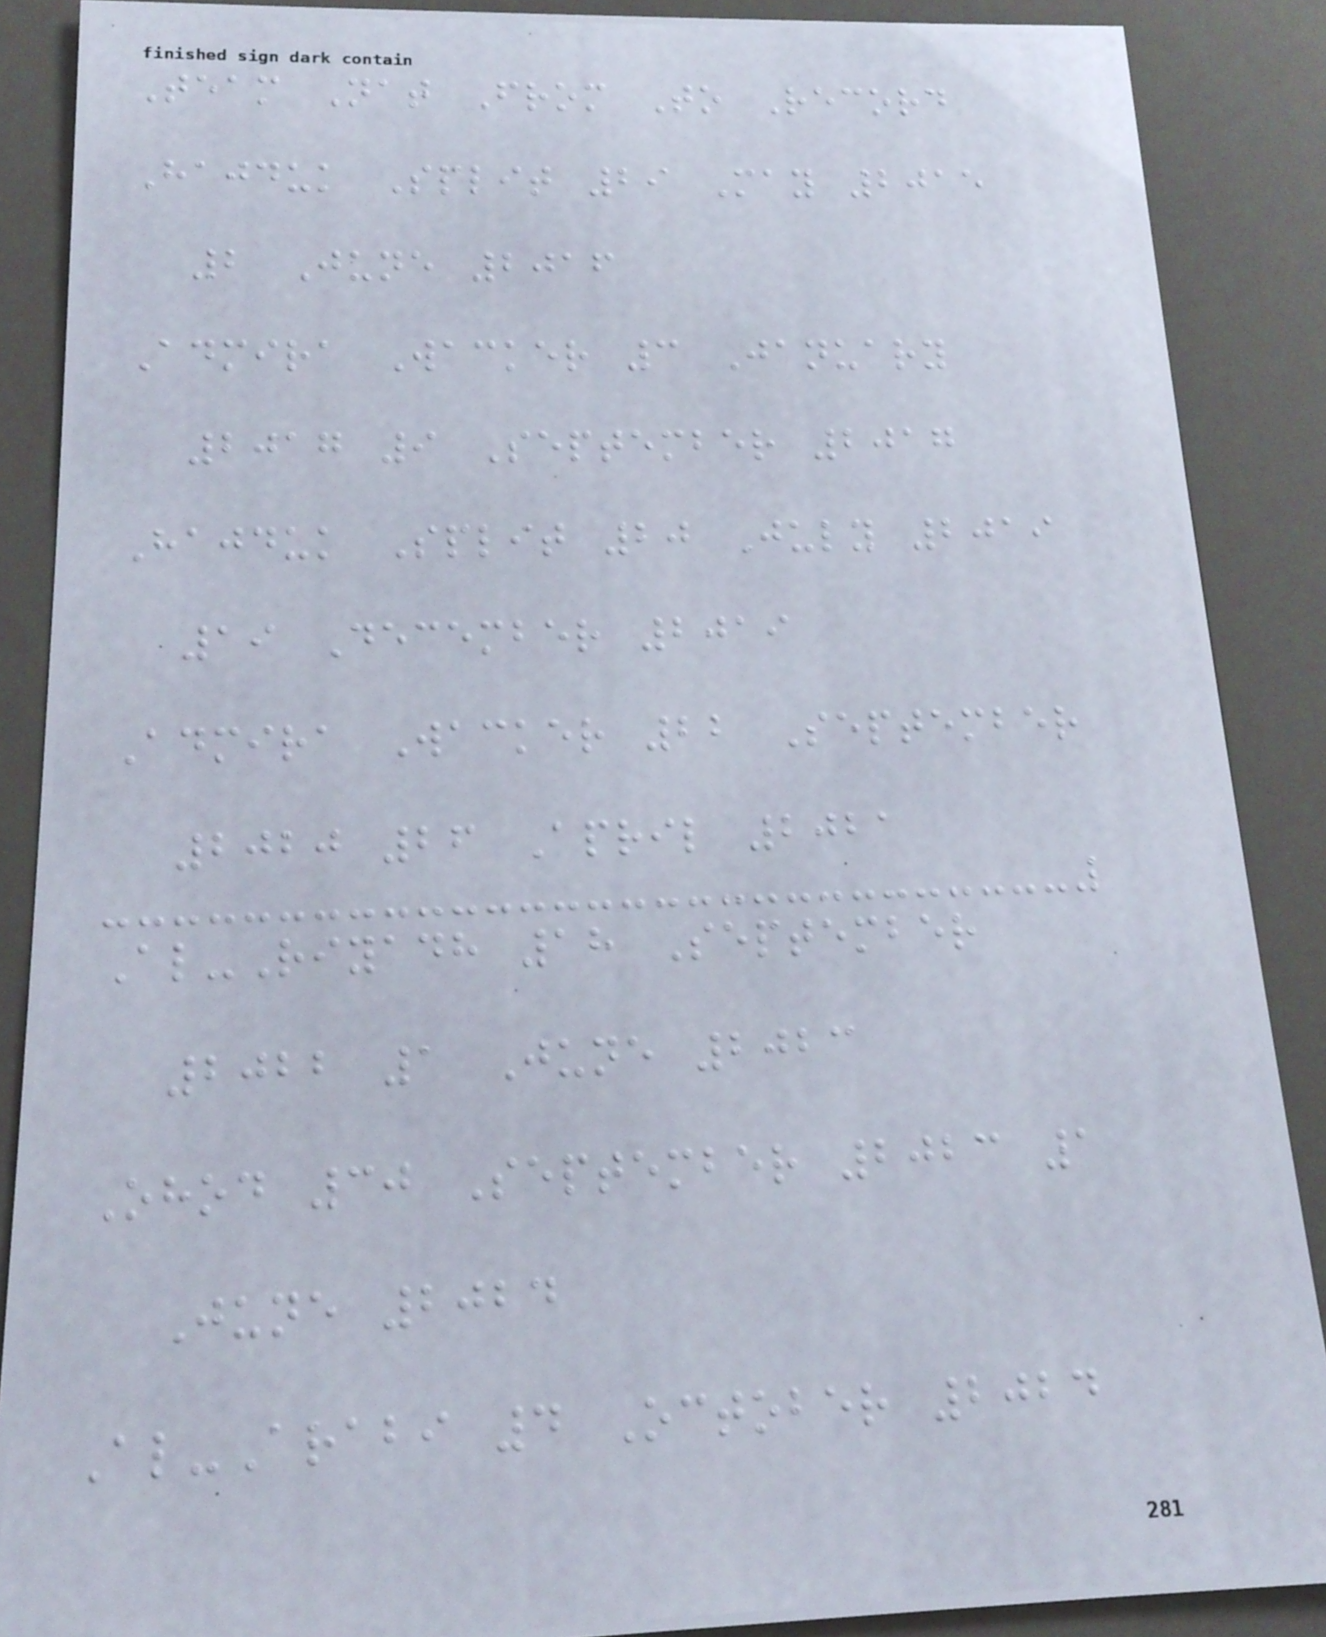Team Nat From To Record
Hajduk Split 29 May 2015
2 June 2016
Admira Wacker 3 January
2017 9 September 2017
Hajduk Split 20 July 2019
19 December 2019
Admira Wacker 22 September
2020 26 April 2021
Al-Riyadh 18 September
2022 1 June 2023
Ohod 30 September 2023 1
June 2024
Al-Arabi 4 October 2024
